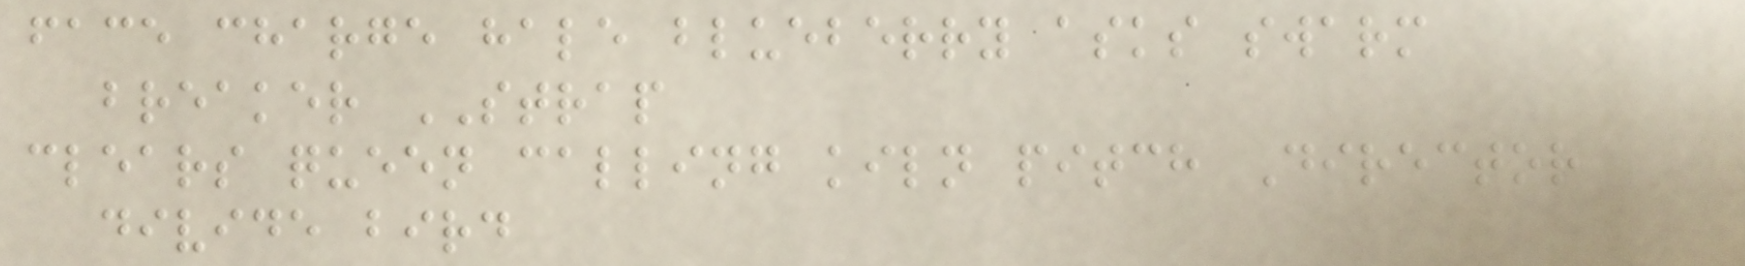face charge hale blueberry asks swarm
breaker STRAP
clears queen calling kiln pitch Director
divide bird
